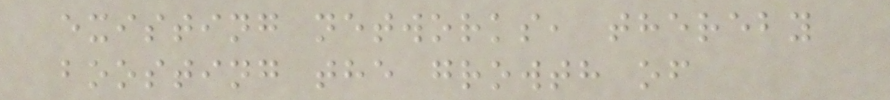existing networks, thereby
boosting the growth of
